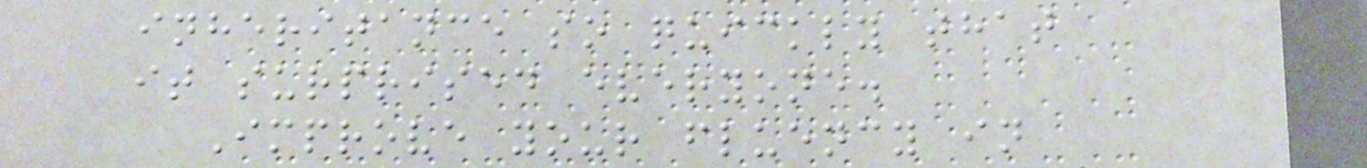inheritance so quickly that
it surprised everyone.
Improve your fluency in
